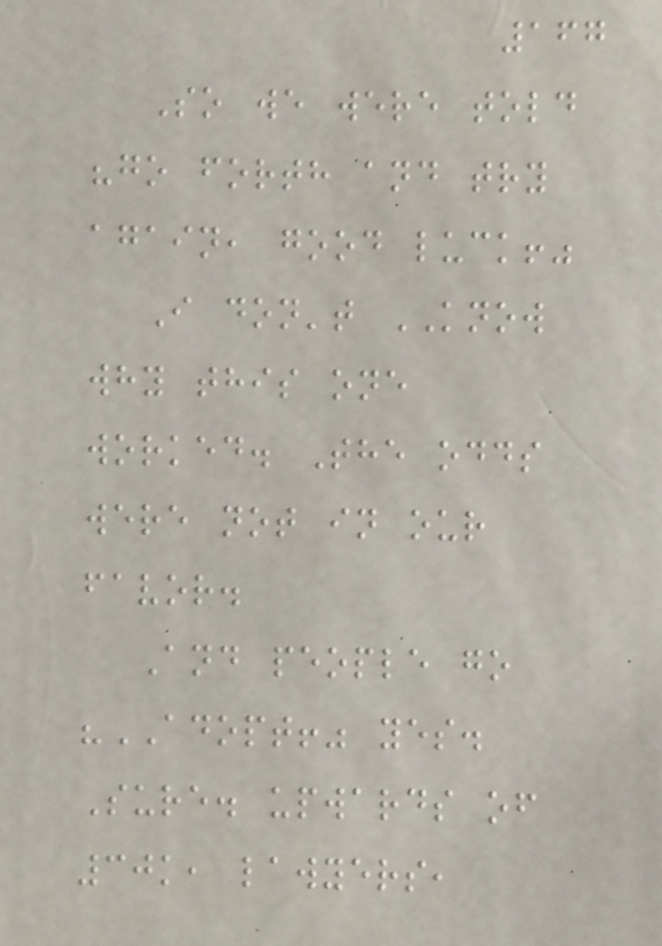167
So we were told
"go forth and try
again, good luck!"
I don't KNOW
why this one
worked. The odds
were not in our
favor.
And people go
"ADOPT!" yes.
Sure. upwards of
30k, lawyers,
